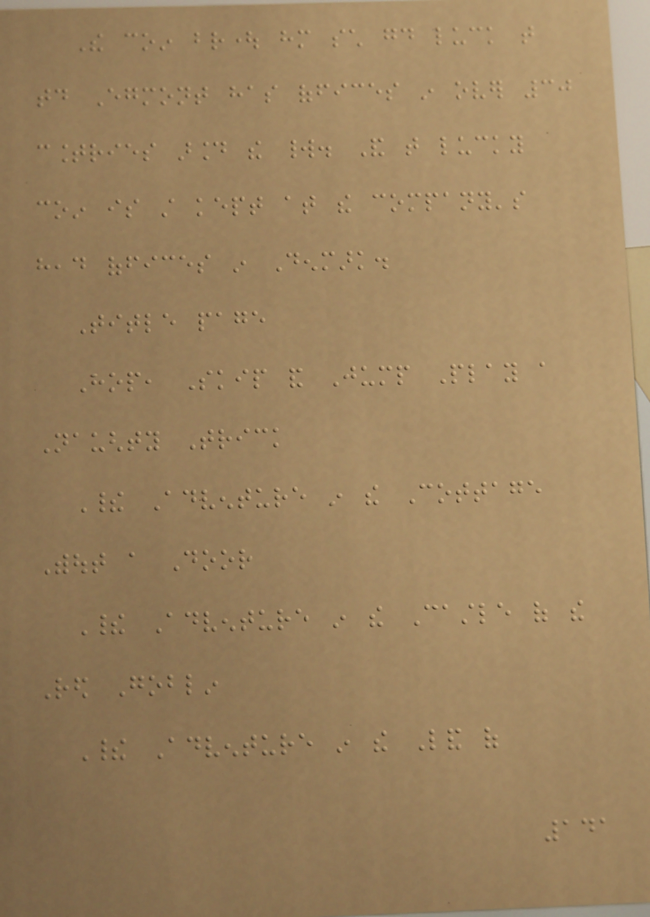The coin brought him such good luck that
today Egmont has offices in over 30
countries around the world. And that lucky
coin is still kept at the company's
head offices in Denmark.
Title page
Hop, Skip and Jump Play a
Naughty Trick
Their Adventure in the Cottage
Without a Door
Their Adventure in the Castle of the
Red Goblin
Their Adventure in the Land of
141
